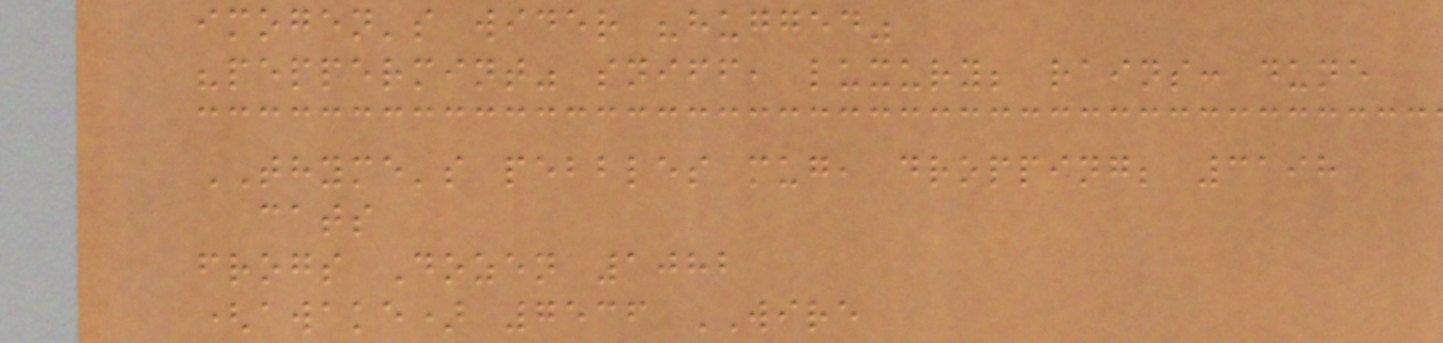imogen's wider "hugged"
"peppermint" sniff, luxury; rains: dune
THYME's pebbles mug, dropping; 3198
cats
frogs Dozen 1082
(awake) 7536 WIRE
